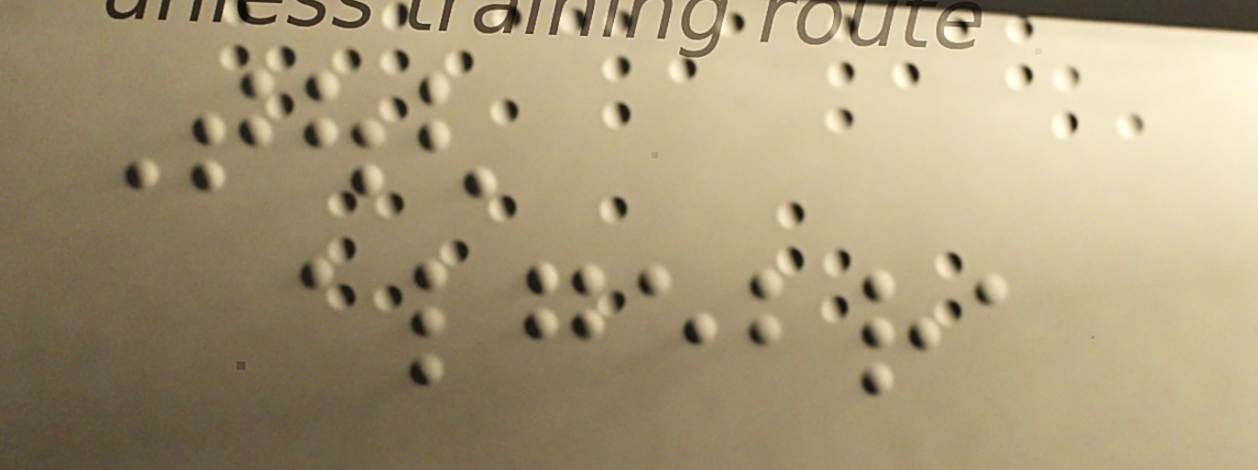Tough
algebra
